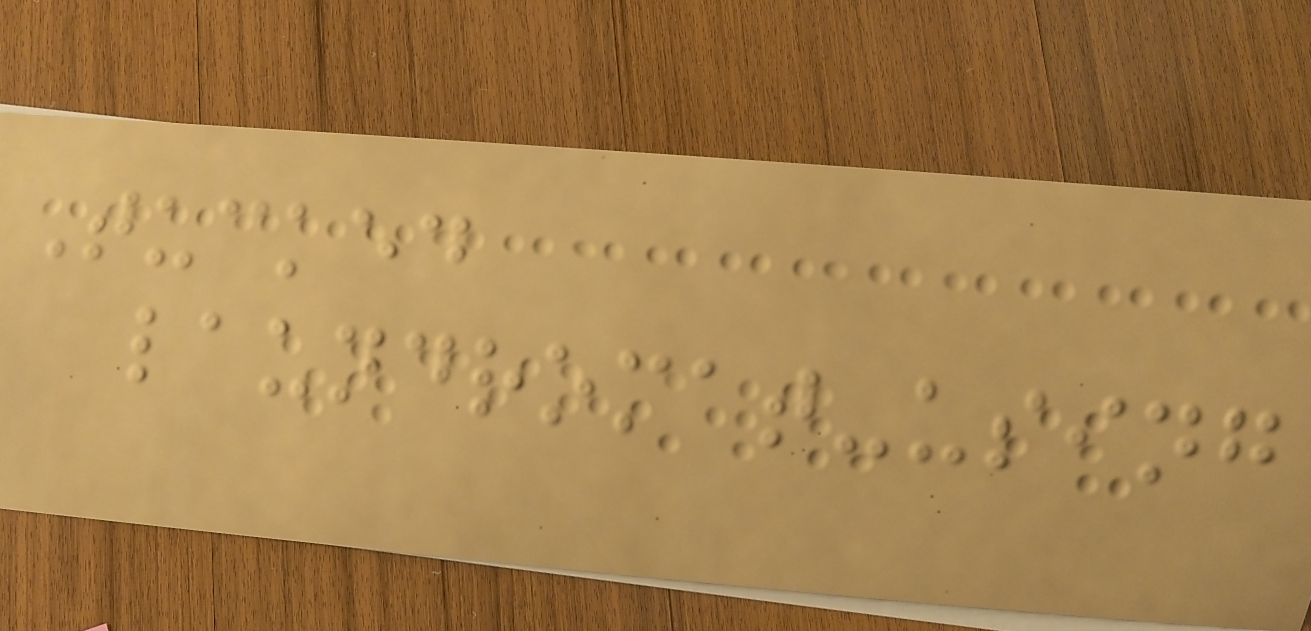Tucked
laundromat-using
